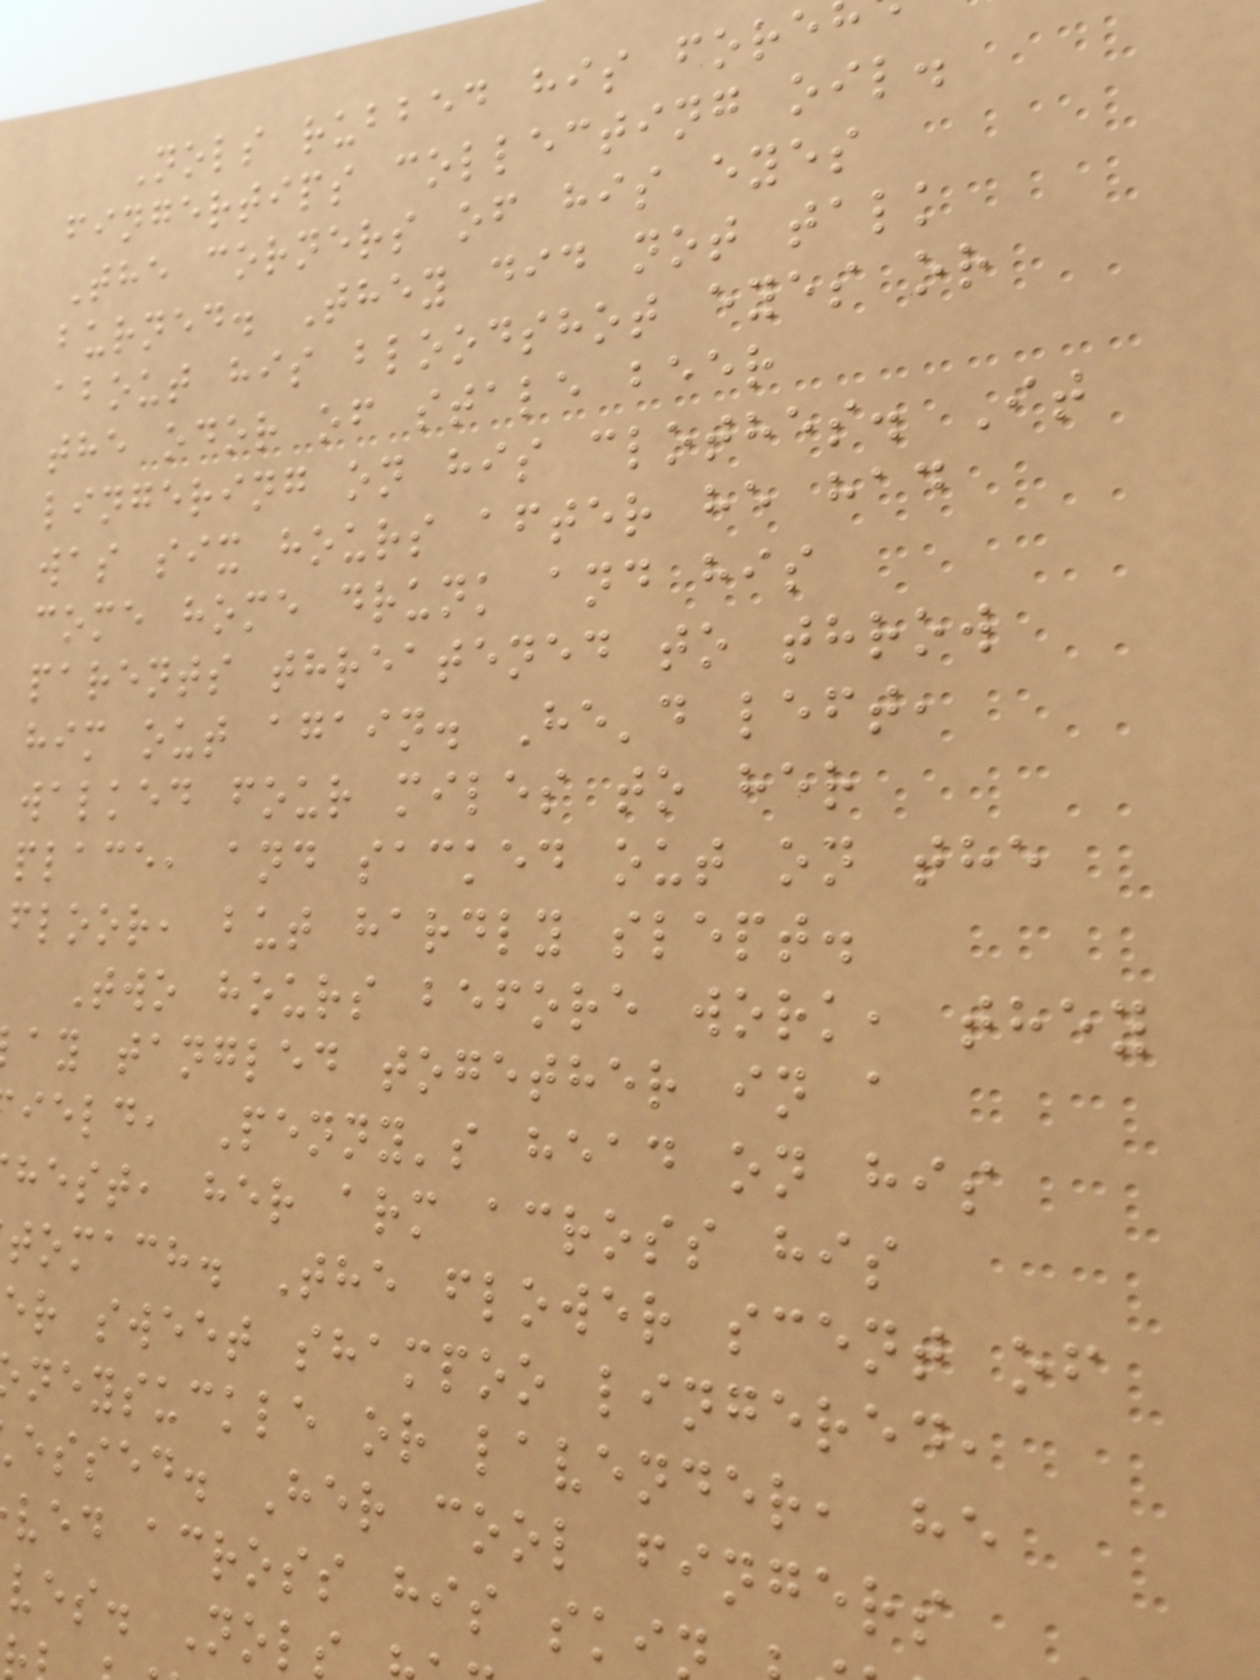Nols rubbed his fore
fingertips collecting oil.
The corners of his eyes
burned. They did not talk
about his bloodshot eyes or
the odor of stale beer
lingering on his clothes. It
was six hours after he had
come home drunk and his
parents threatened to throw
him out again. He'd left,
walked four miles to her
place, and sacked out on the
floor, but hardly slept.
Two hours before work, they
ay tangled together in a
ield, Penny's head on his
hest, her arm across his
tomach. The flower scent of
er sweet shampoo lingered,
neysuckle or lavender, he
essed. Her cool fingers
ved across his ski
ves. Nol
